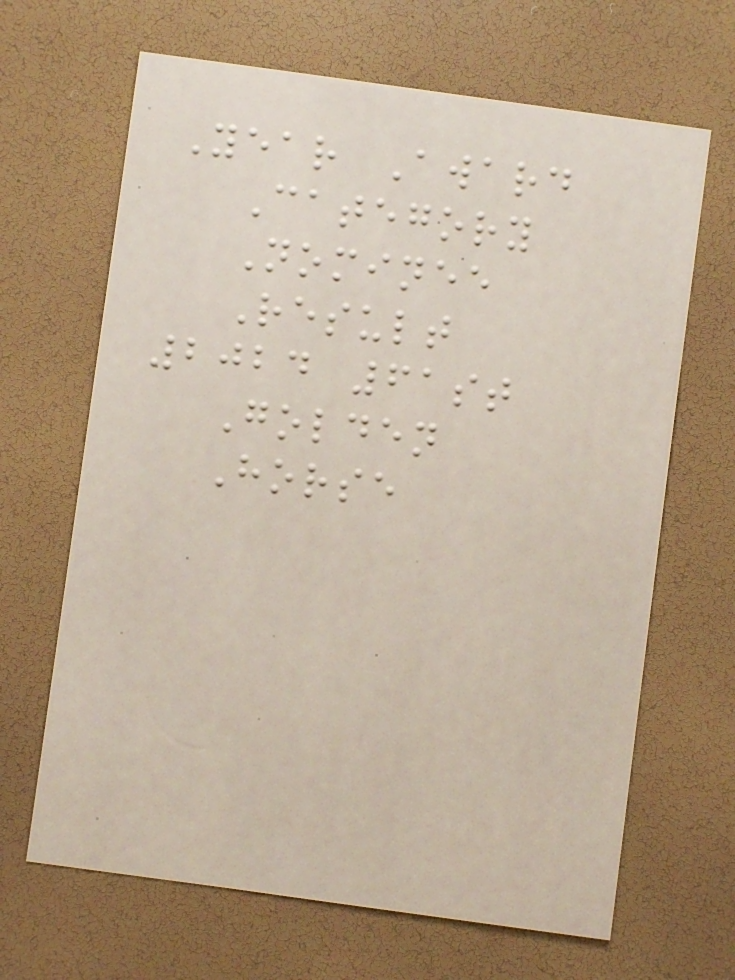Year Award
Category
Nominee
Result
2024 61st
Golden
Horse
